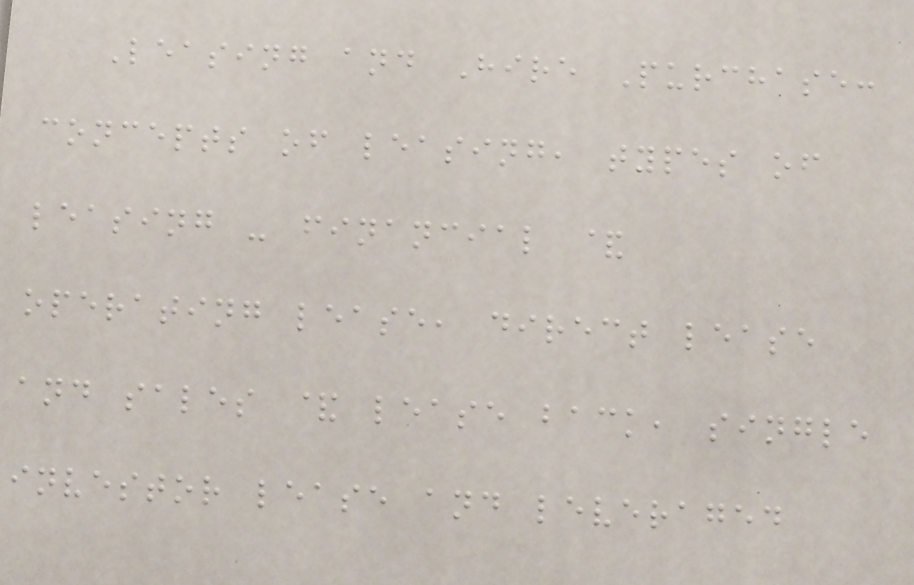Leasing and Hire Purchase:
concepts of leasing, types of
leasing - financial &
operating lease, direct lease
and sales & lease back, single
investor lease and leveraged
